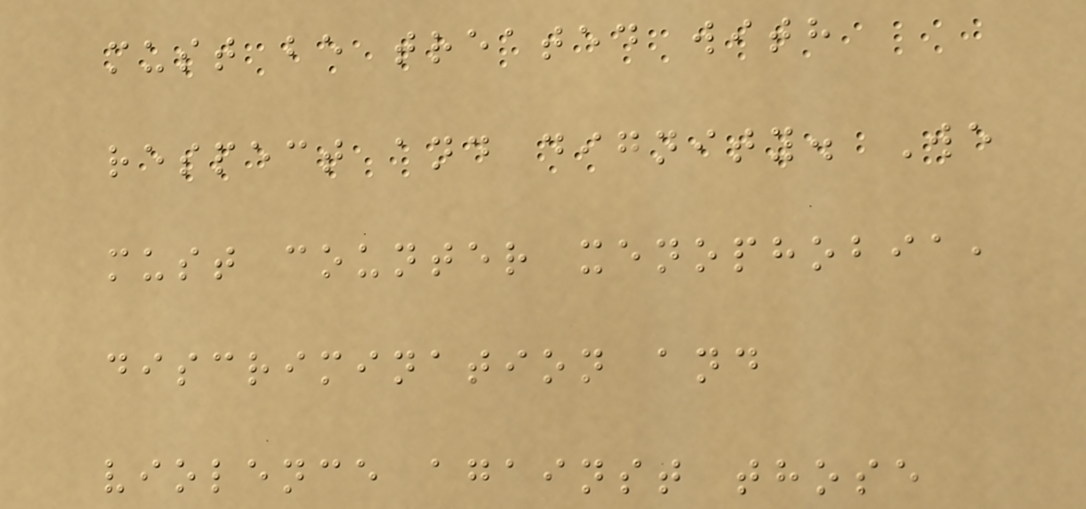must be treated with
respect and dignity. We
must counter xenophobia,
discrimination and
violence against those
